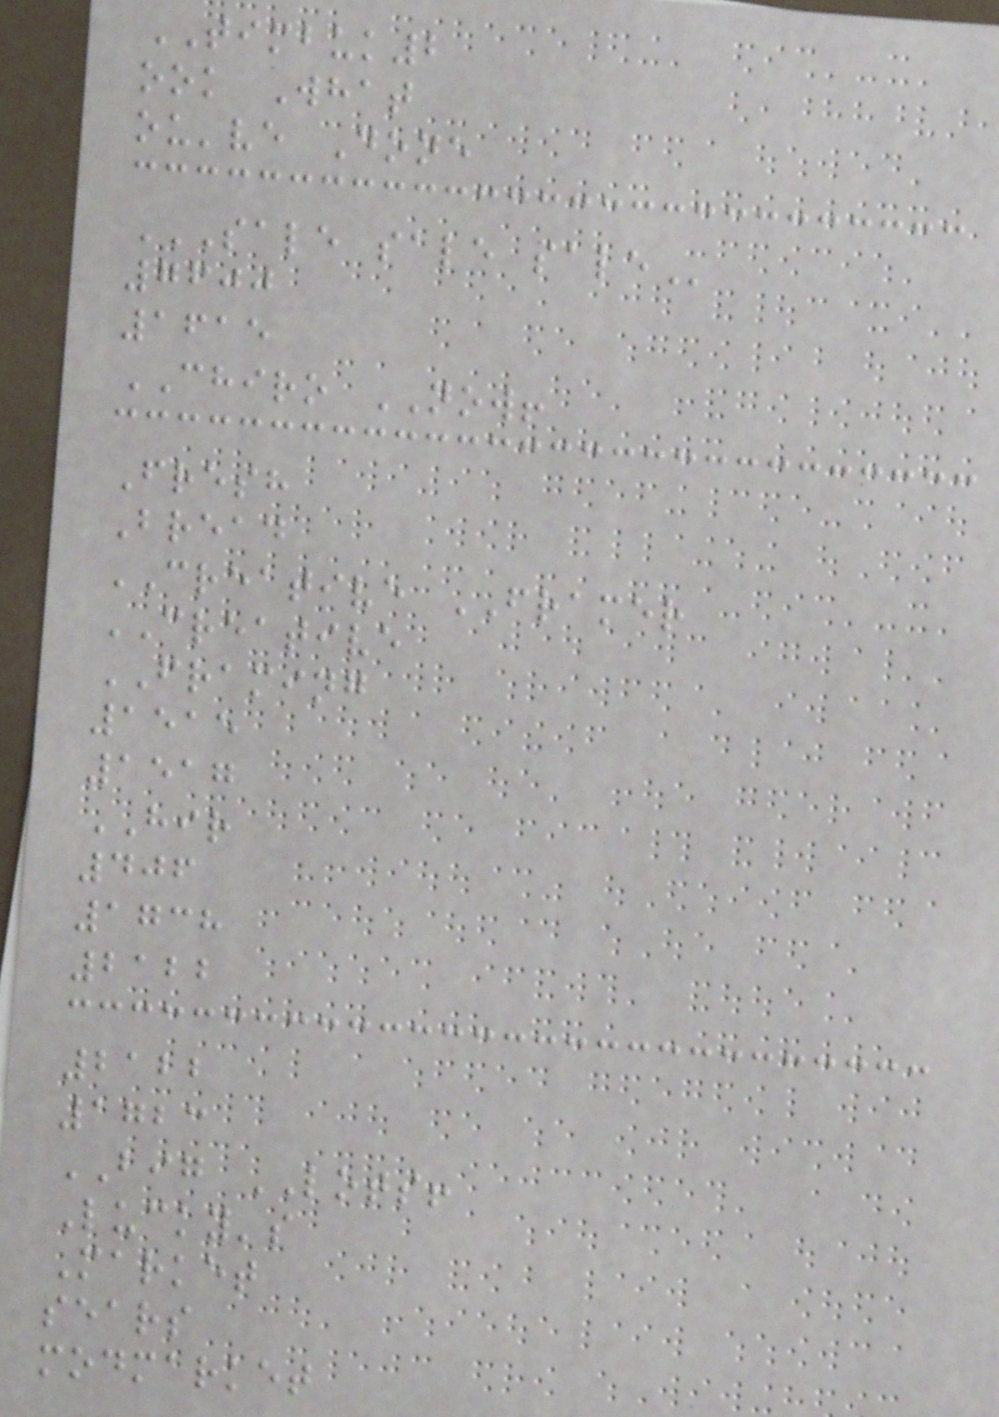TIMBUK2
ook What
ou've Done
SALE SALE SALE
7600
1615
CHIRO NOW!
Fresh
Bread
CREATIVE FRAMER
CREATIVE
FRAMING
1515
1517
HIR
406
1738
2122
2122
1723
BIG LOTS!
Lucky's
Market
sears
modmarket
